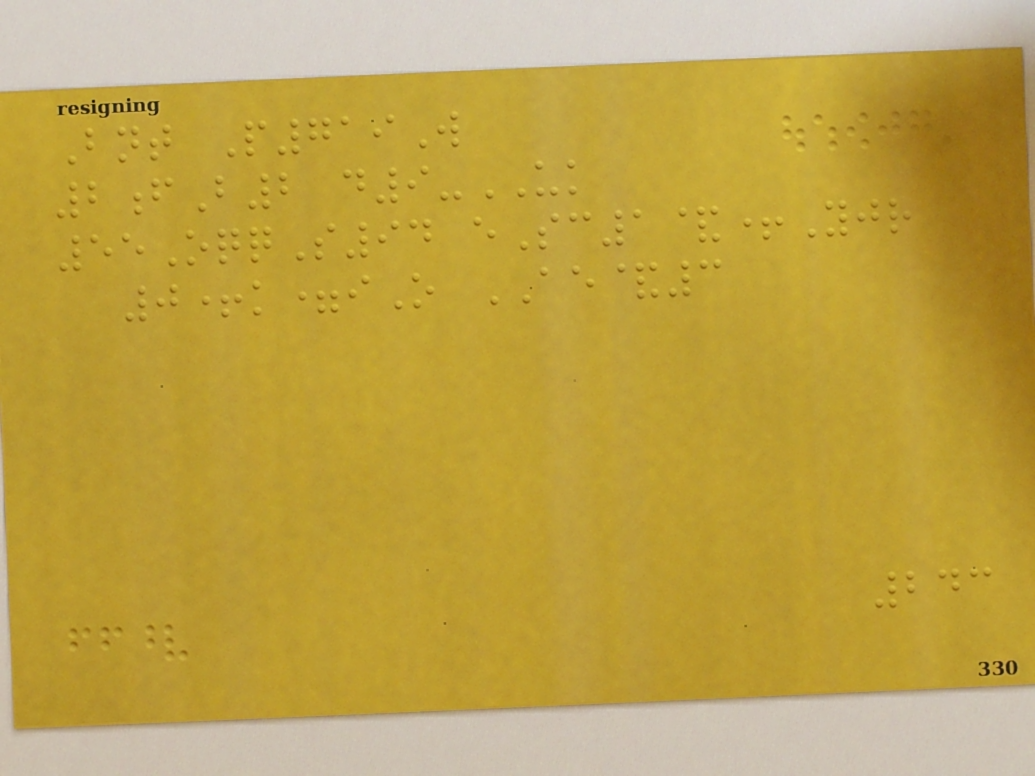Bnt P719W
2fB2 d9-UK
55OqqS94 eSc1&+Yjr
0+k=iO AE&3
243
